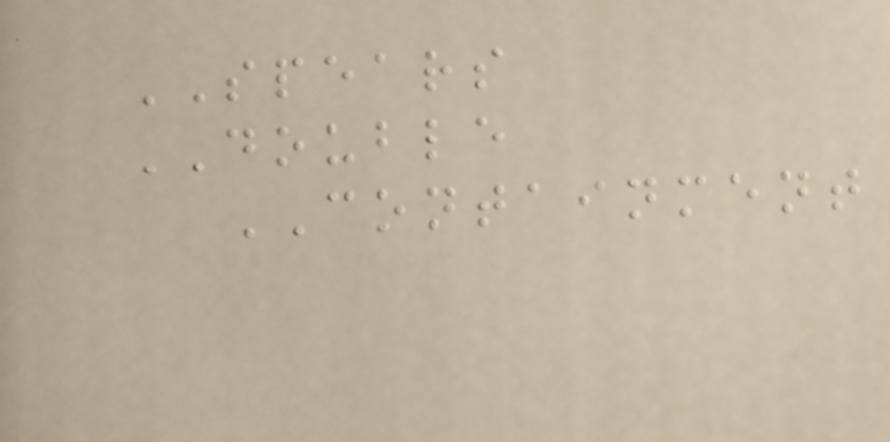SPEARS
DOUBLE
CONTAINMENT
